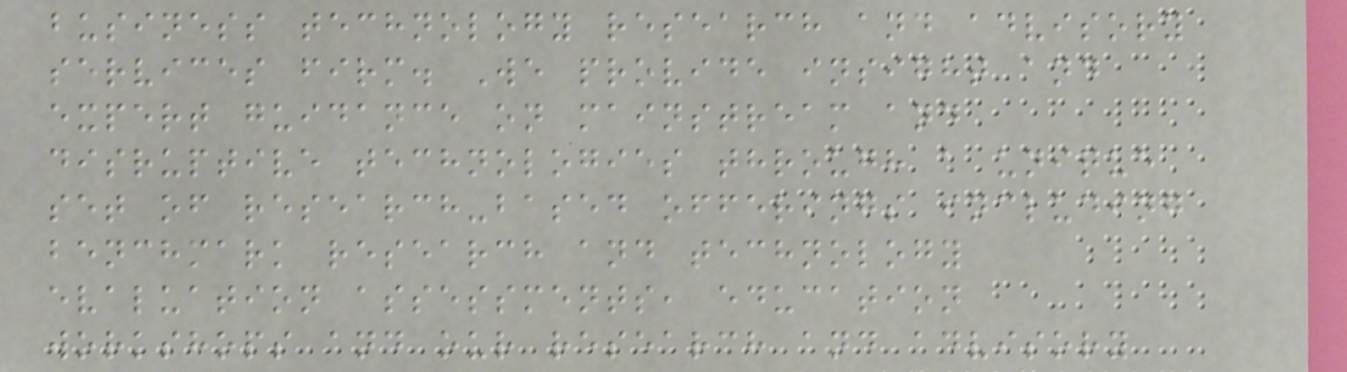business technology research and advisory
services firm. We provide insight and
expert guidance on mainstream and
disruptive technologies through a unique
set of research-based offerings including
benchmark research and technology
evaluation assessments, education
workshops and our research and advisory
